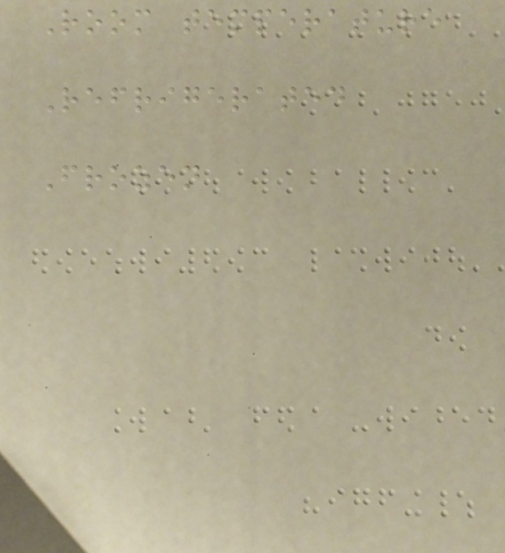Room temperature
Refrigerated
Frozen
